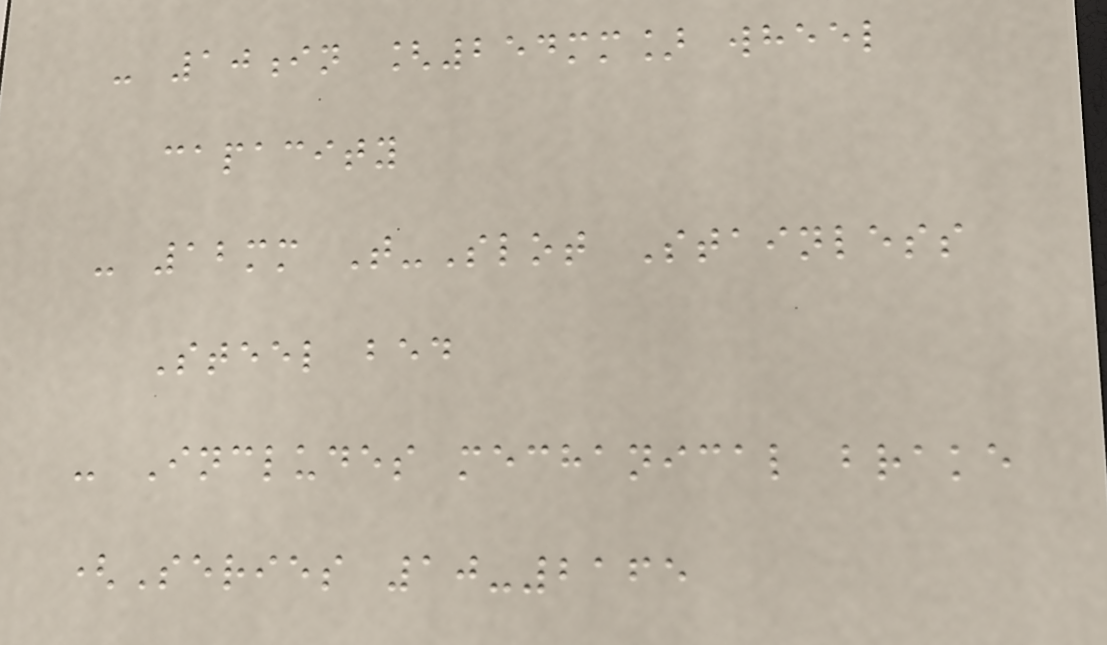- 10in [254mm] wheel
capacity
- 12mm T-Slot Stainless
Steel bed
- Includes mechanical brake
(Series 10-2165
